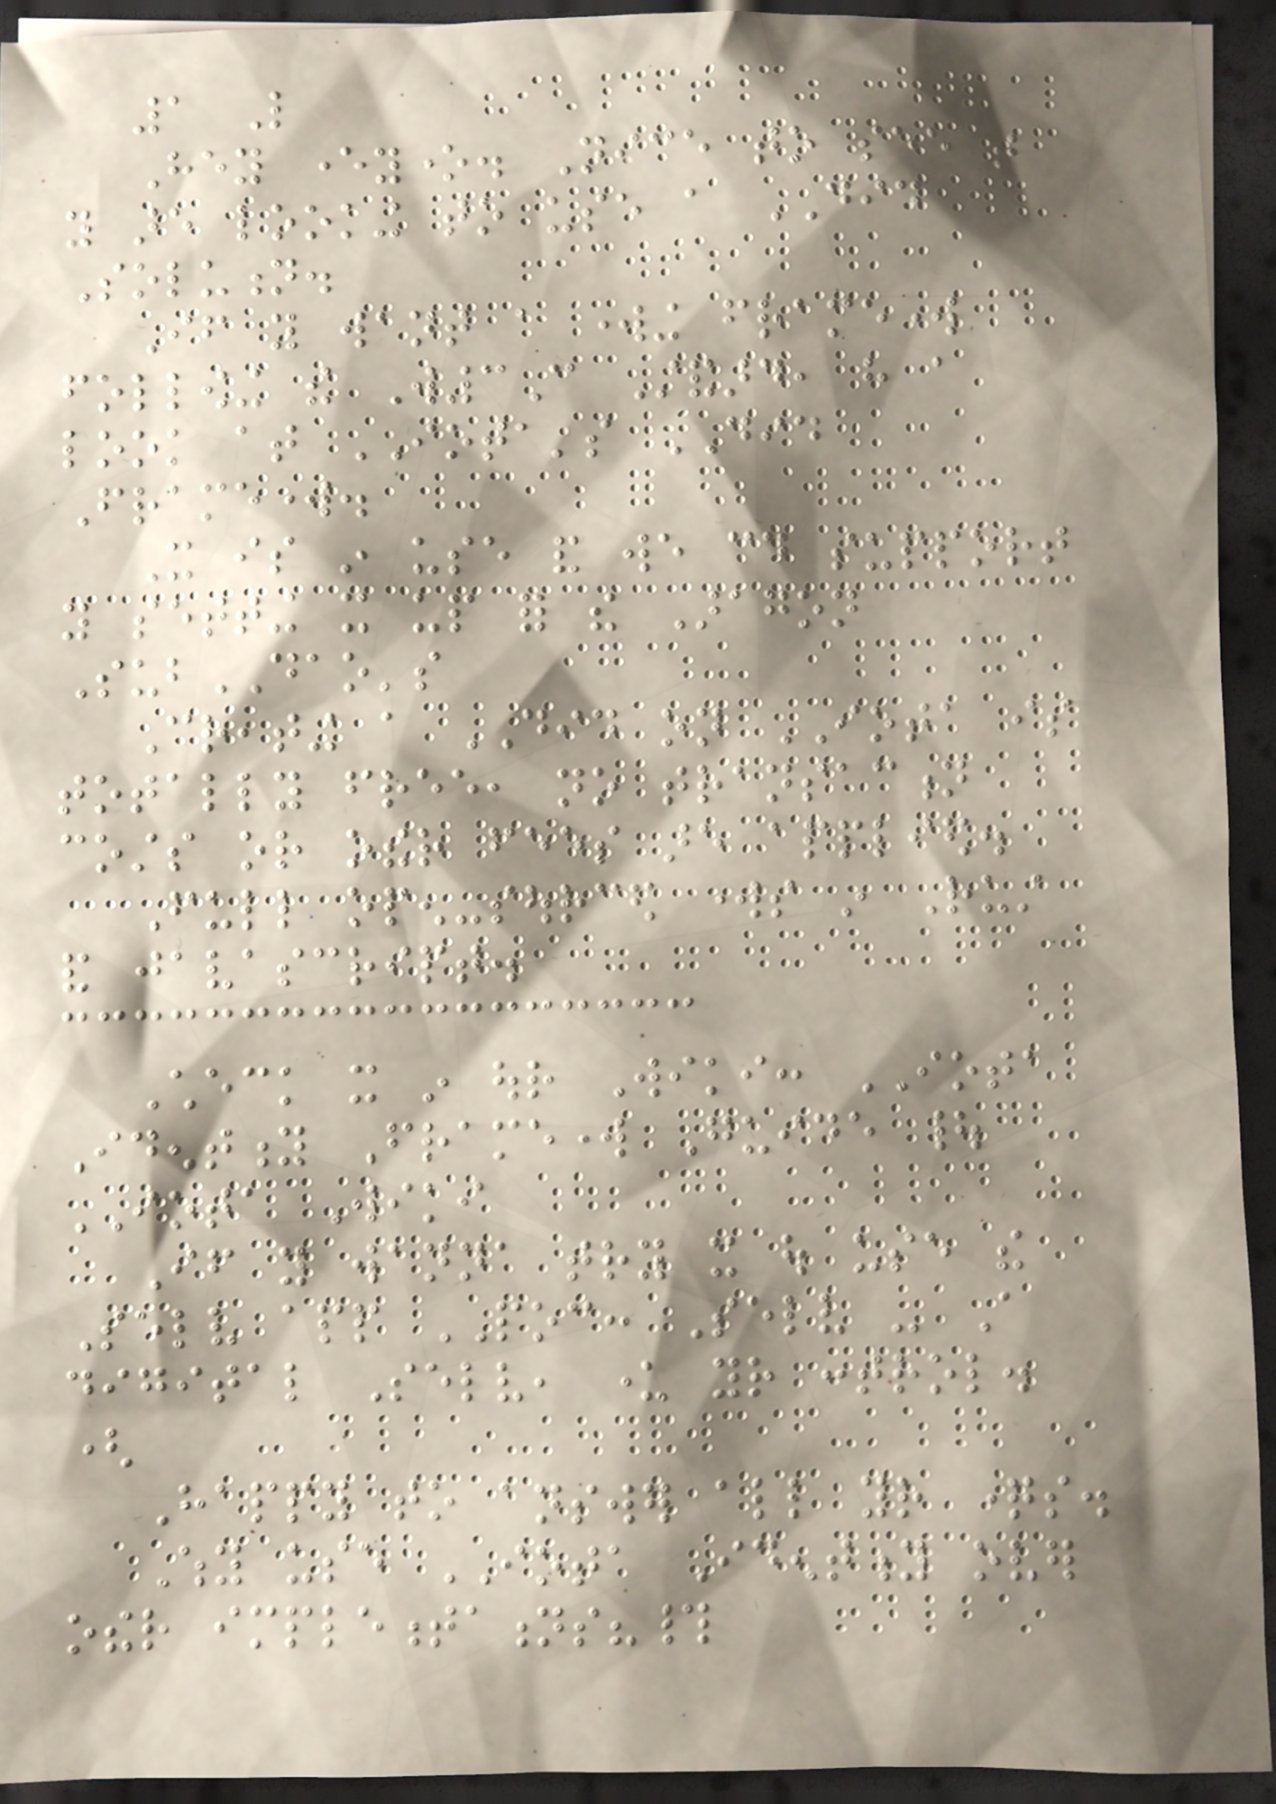1 Like
Hey everyone. Nice to see that
you are looking to use a DID
Solution.
If you want a working framework
following the W3C Standard, have a
look at IOTA's DID
Framework.
It is in use and we could support
you setting it up for the Aragon
SubDAO's
Creating a DID on IOTA is
totally free, no transaction
costs or other fees are applied.
Full open-sourced works in Rust
and javascript.
Check it in our Wiki: IOTA
Identity Framework Guide |
IOTA Wiki
If you wanna try it out use the
Selv app POC: Selv - A
digital Selv, under your control.
(
Happy to answer all your questions.
Why use IOTA Identity over
other implementations?#
